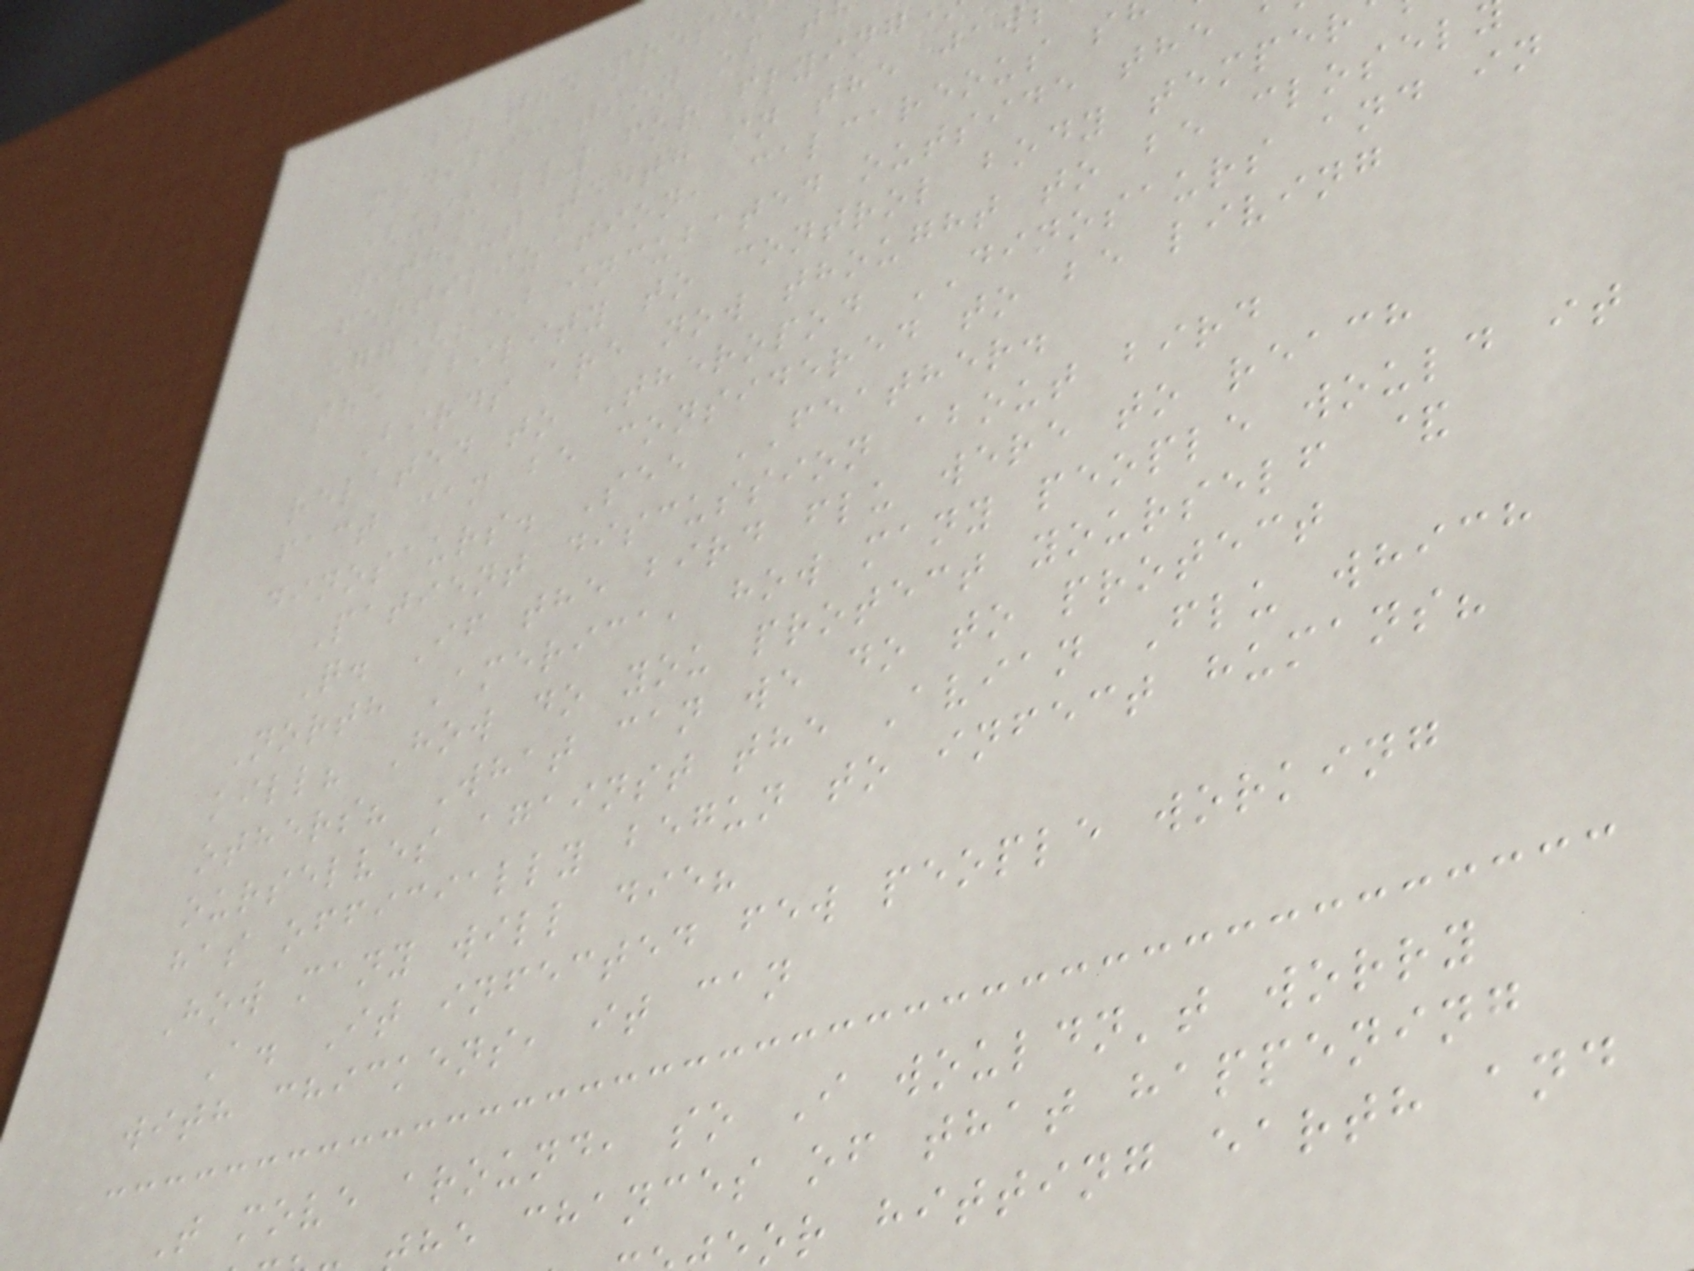by the prese
modification of t
(usually for flying
without teeth in the jaw
fertilization, calcareous s
egg(s) incubated outside the
the ability to control body temper
Birds are now thought to be closel
related to Theropod DINOSAURS and in
fact can be considered to be living
dinosaurs. See FEATHER.
Patient discussion about bird
Q. If the bird flu were to reach
North America, how many people would it
kill? How do you protect yourself &
others? What can we do to protect
ourselves against the Avian Flu which
has officially begun to infect humans?
How many will die?
A. It infected few people working
with chickens, it can
T move around, so I wouldn't worry
he chances of that happening
or hitting earth and
